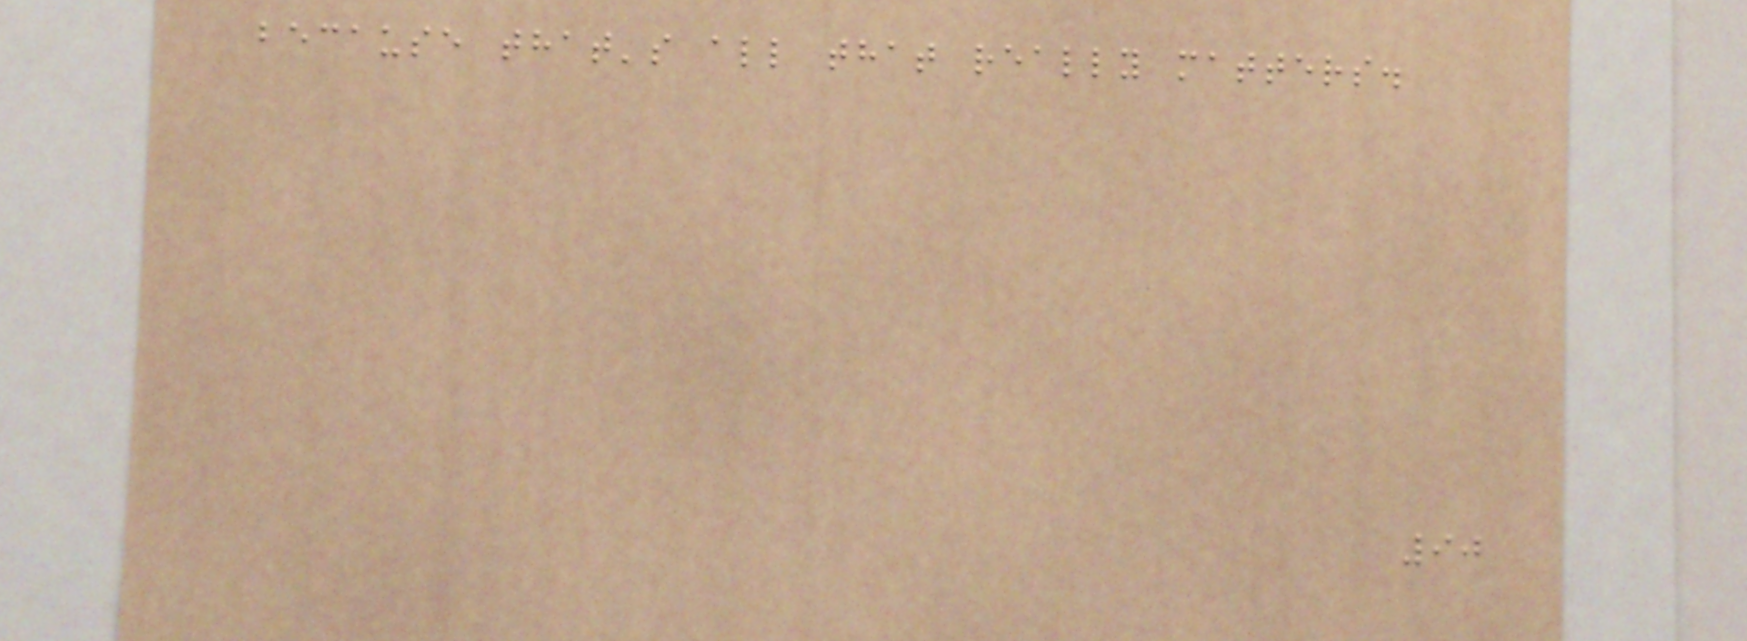because that's all that really matters.
90
